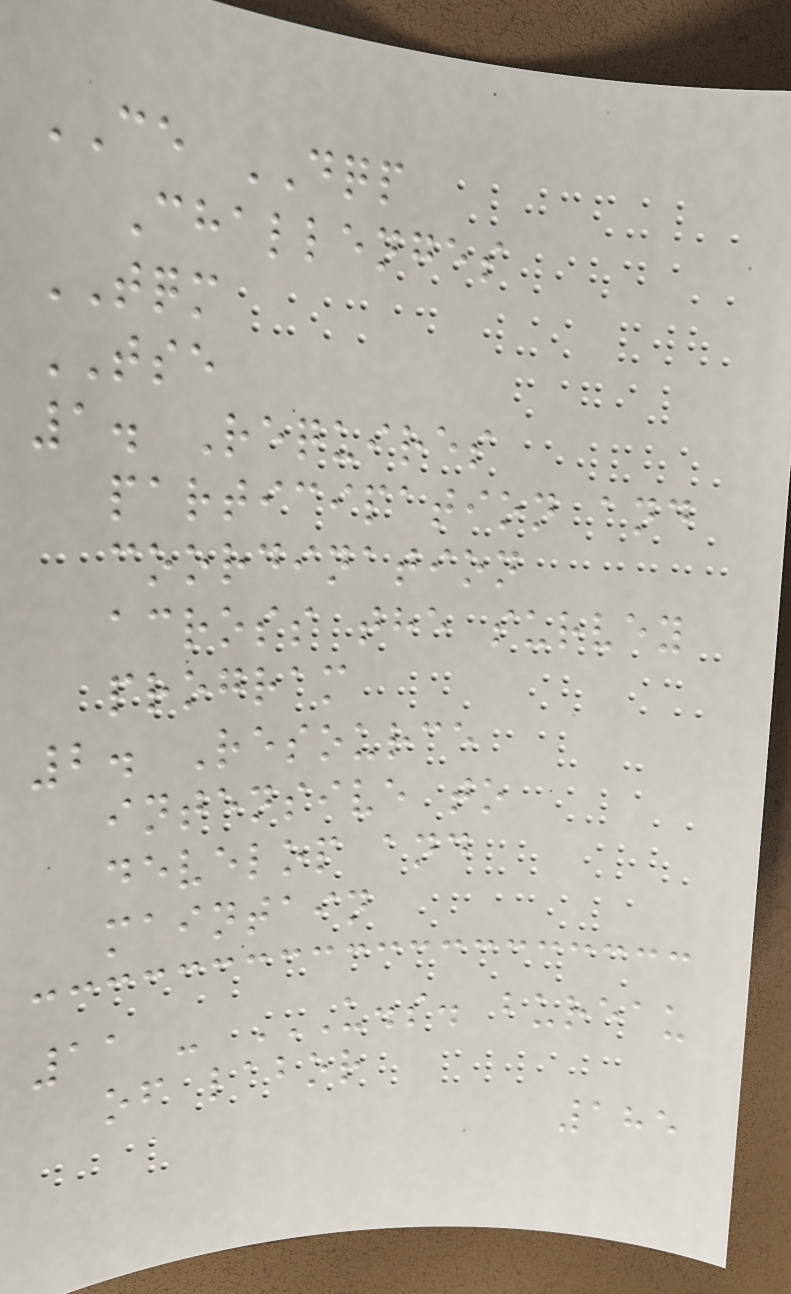CE DQP
Challenges
TQM
TSE
1. Requires
participation and
coordination
across the survey
program
2. Resource
intensive to
develop and
maintain
11 - U.S. BUREAU
OF LABOR
185
